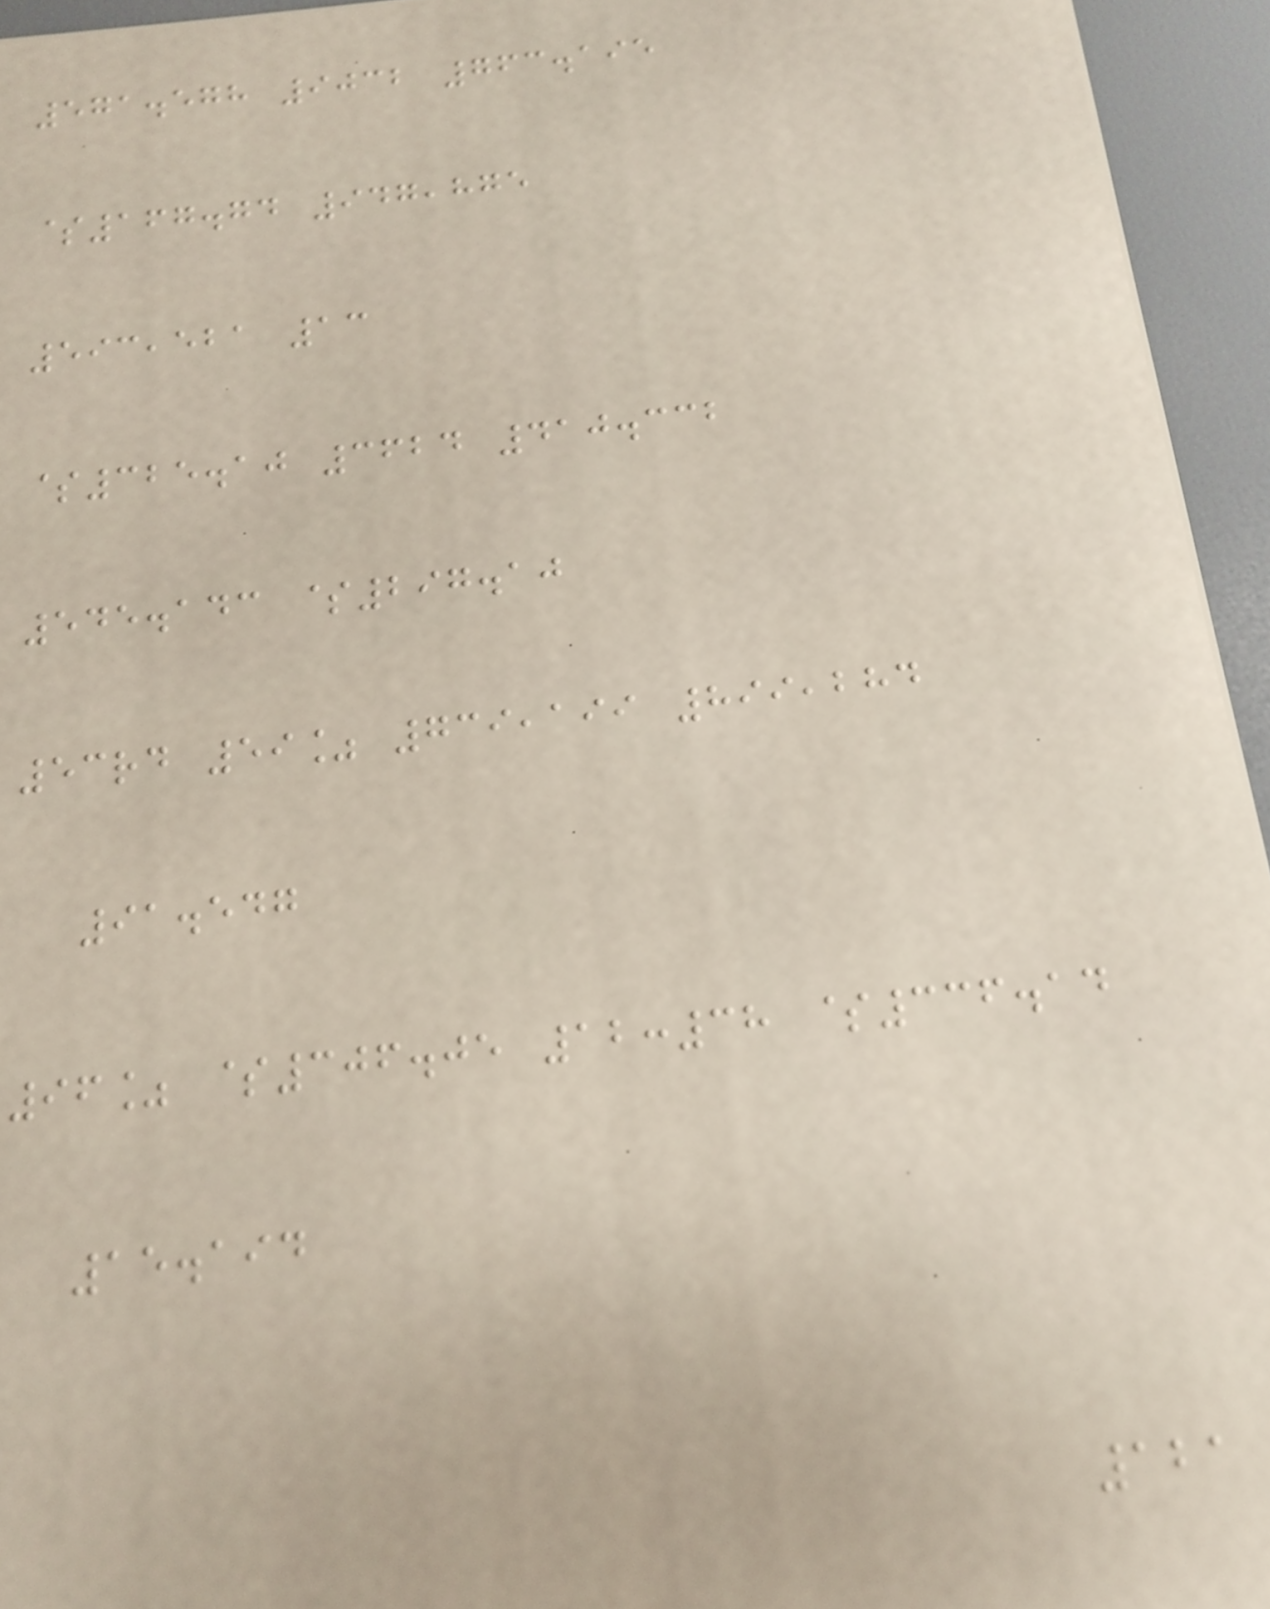571.578 9032 763.195
$167.74 947,875
593,521 13
$325.10 3624 410.332
545.143 $297.10
53rd 59% 739,199 899,284
91.547
96% $306.05 12:38 $336.14
15.194
121
